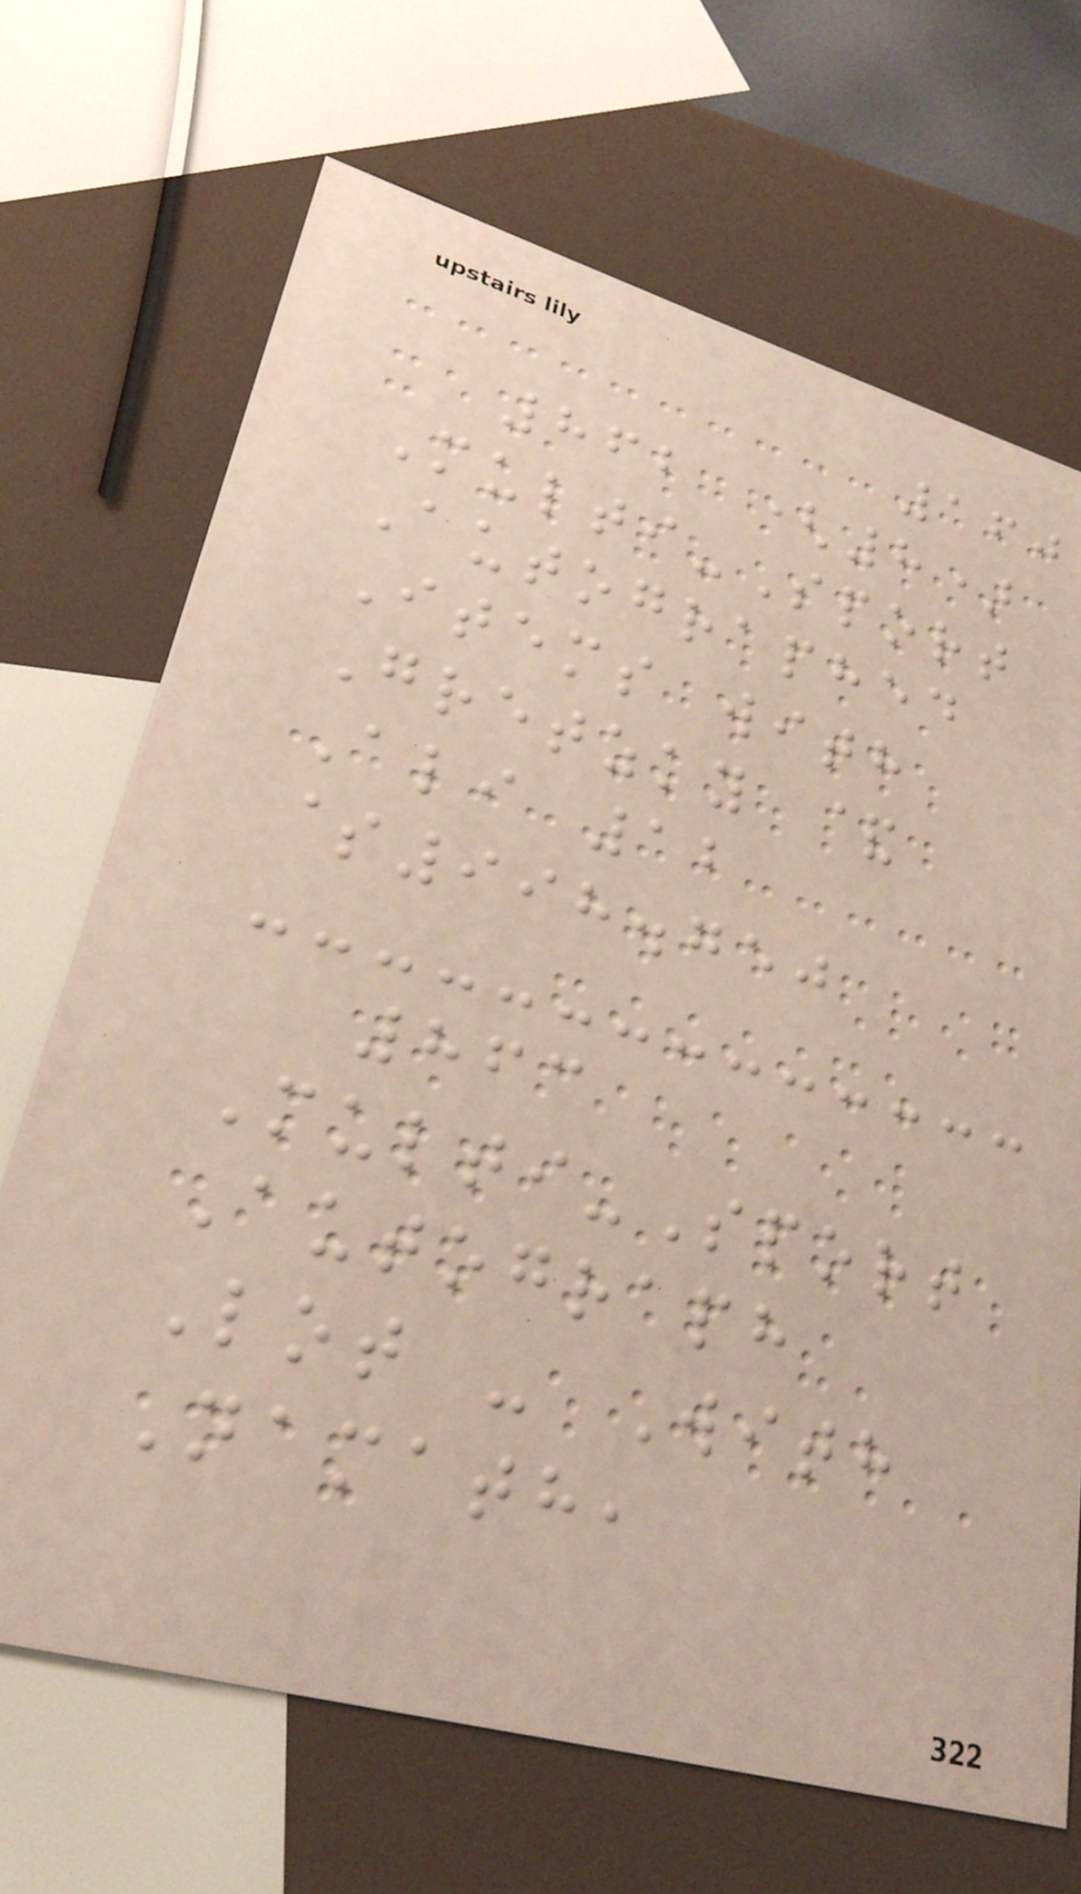160
862 (8)
Multi-Sport
Autographed
Items with
Gretzky &
Ali 12
$998.750
863
Multi-Sport
Autograph
Lot - With
Namath,
